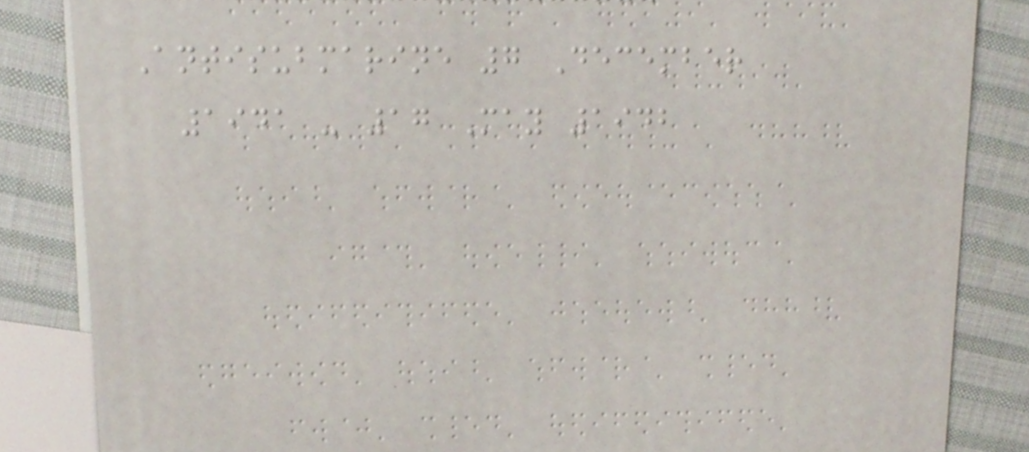Antisubmarine 7 December
1941 - 17 May 1942
